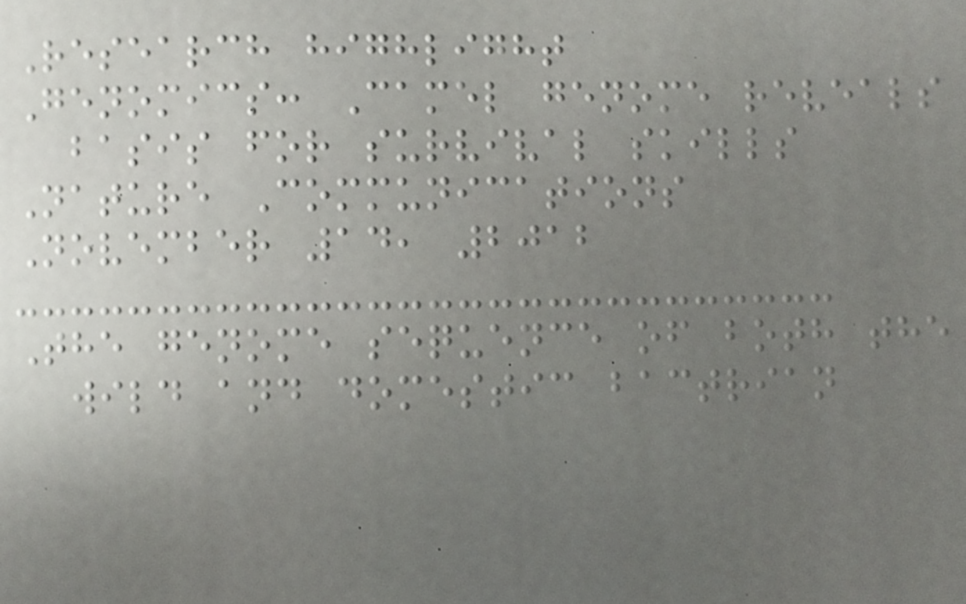Research highlight
Genomics: Camel genome reveals
basis for survival skills
Nature Communications
November 14, 2012
The genome sequence of both the
wild and domestic bactrian
